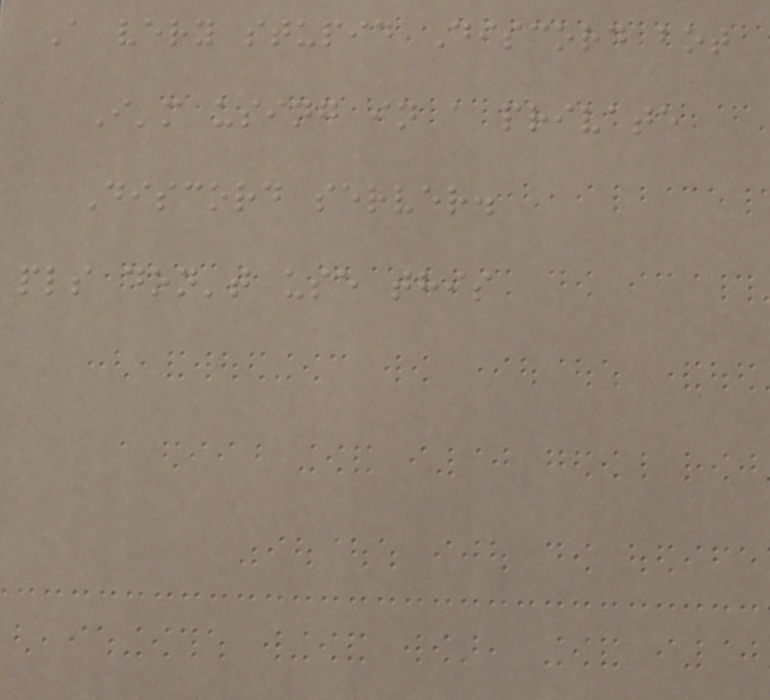A very stupid Discord bot
I'm using in a private
Discord server.
pls don't use this
